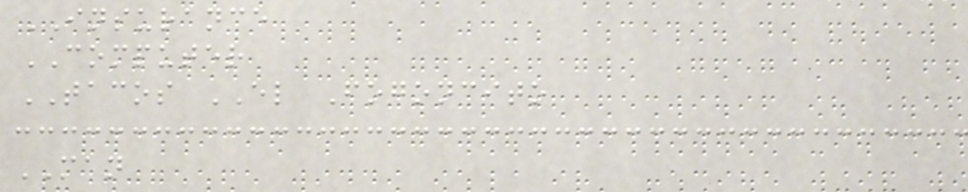INSURANCE
COMPUTER
TACOS EL Fogoncito
MAN
